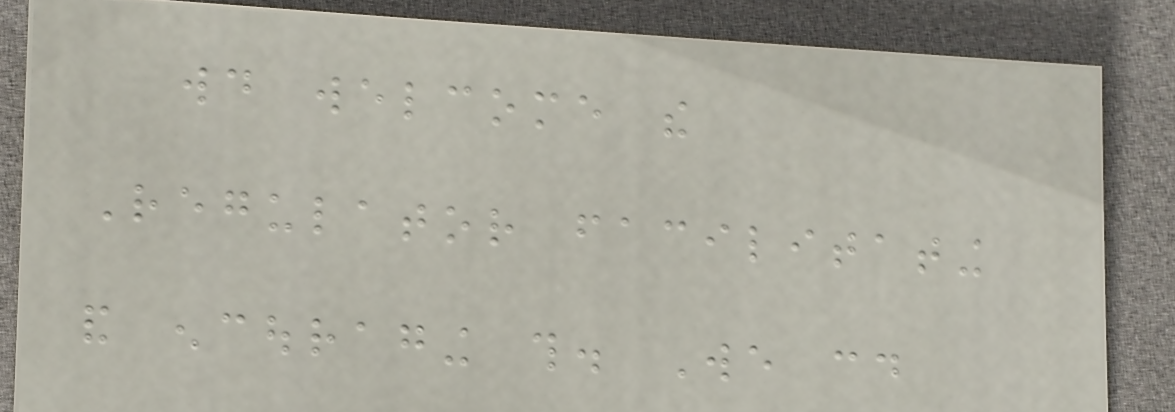would welcome the
Regulator facilitating
and encouraging this. We could
